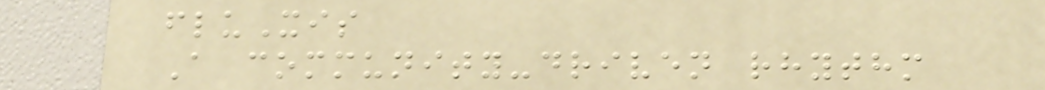fluXis
A community-driven rhythm
